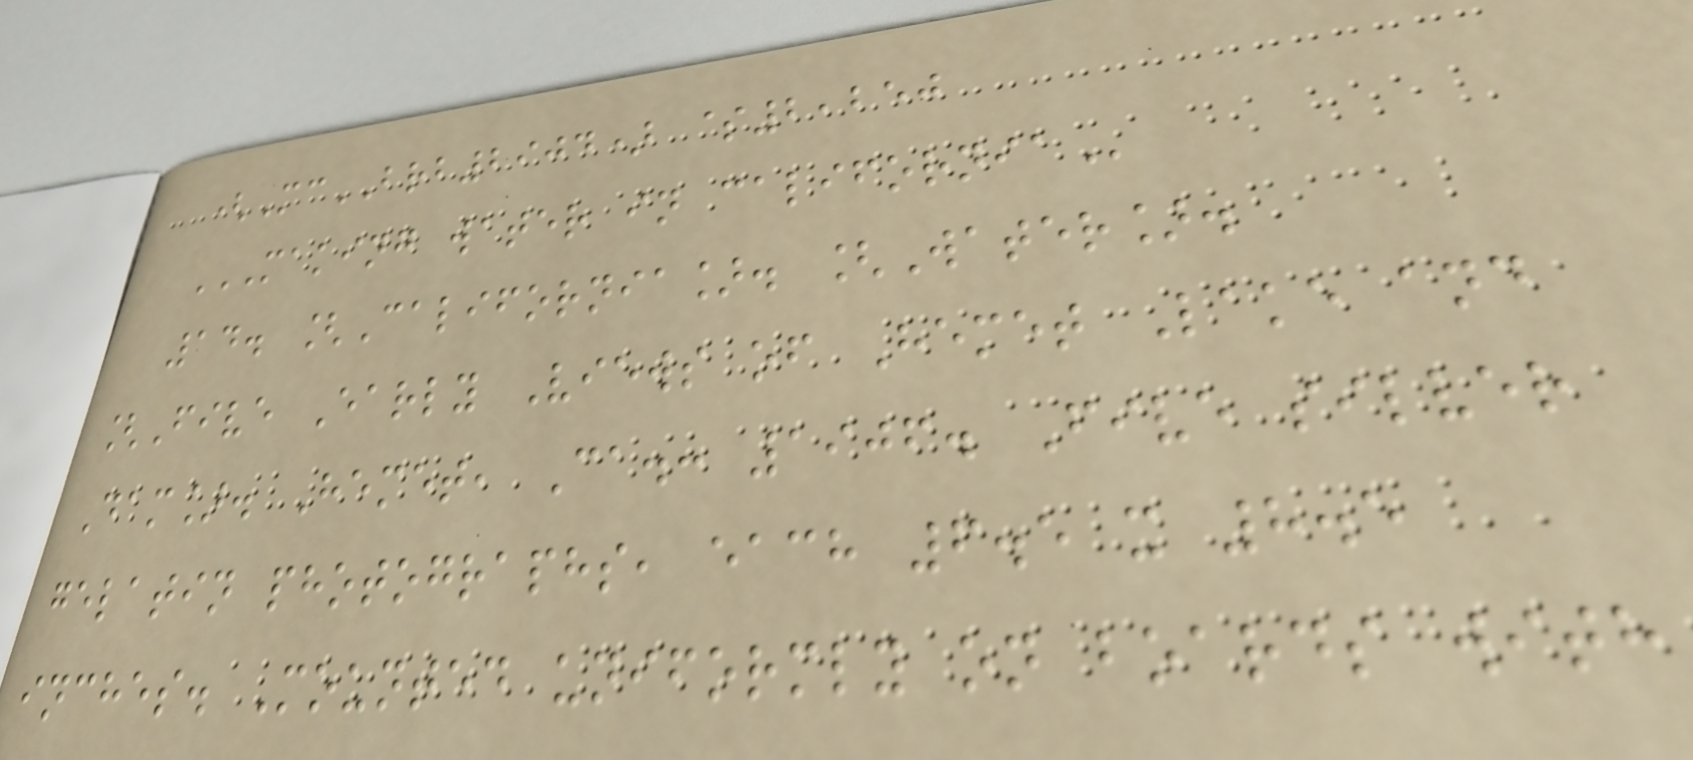(McBRB2904) $2,250
MAKING WATER IN CALIFORNIA
14. [California]. [Water].
[Five Early Views of Hemet Lake and
Dam]. Hemet, Ca.: 1906. Five silver
gelatin photographs, each 6.5 x 8.5
inches. Mounted uniformly on boards with
